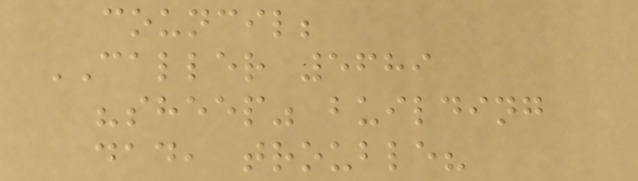council;
CALLER 5689
"sheep" building
dad, trouble?
